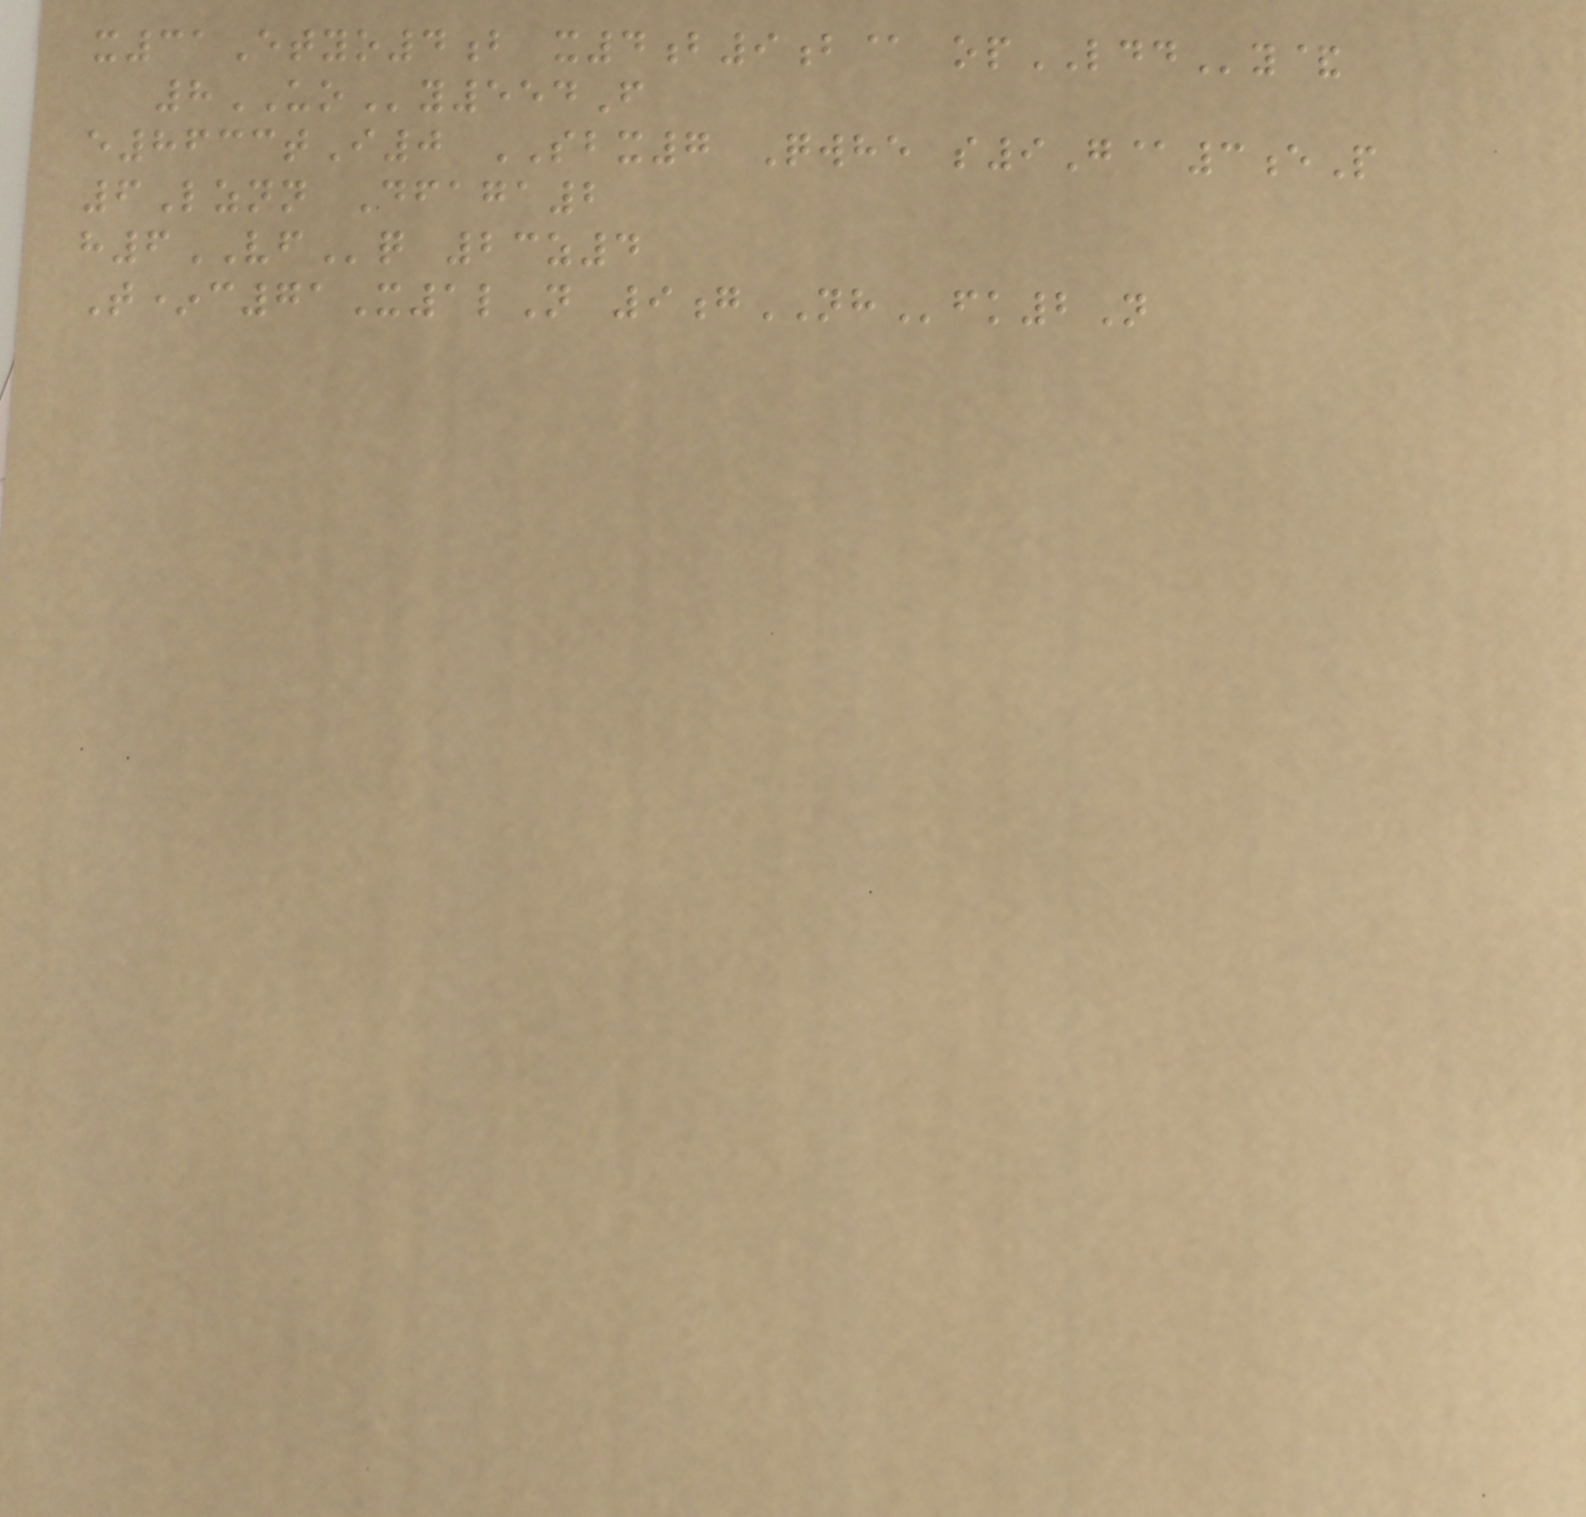x31Etyo4b x4b9b@ opLDDy&
8UOy554F
e8633tI0 SBX7 Qwhe s9G@3eP
6Lznn Dfaga2
h6VFq 23z4
T*c71X1lN 9gNHfk2N
